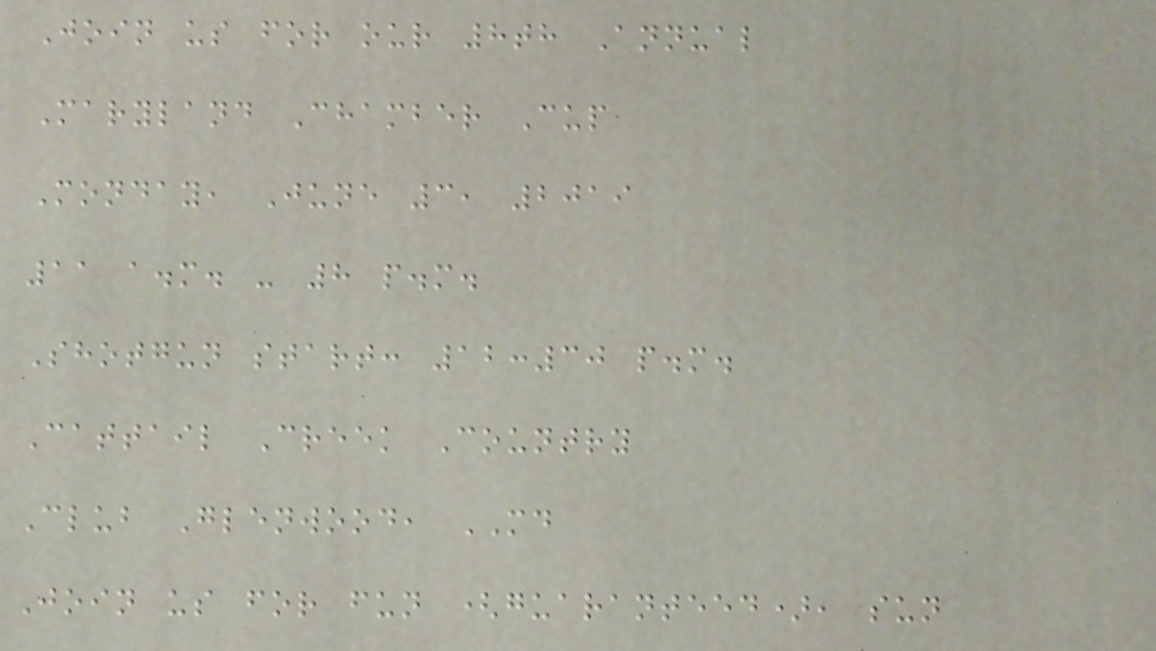Join us for our 8th Annual
Maryland Chamber Cup
Monday, June 3, 2019
11 a.m. - 8 p.m.
Shotgun start: 12:30 p.m.
Cattail Creek Country
Club Glenwood, MD
Join us for fun (guaranteed), sun
